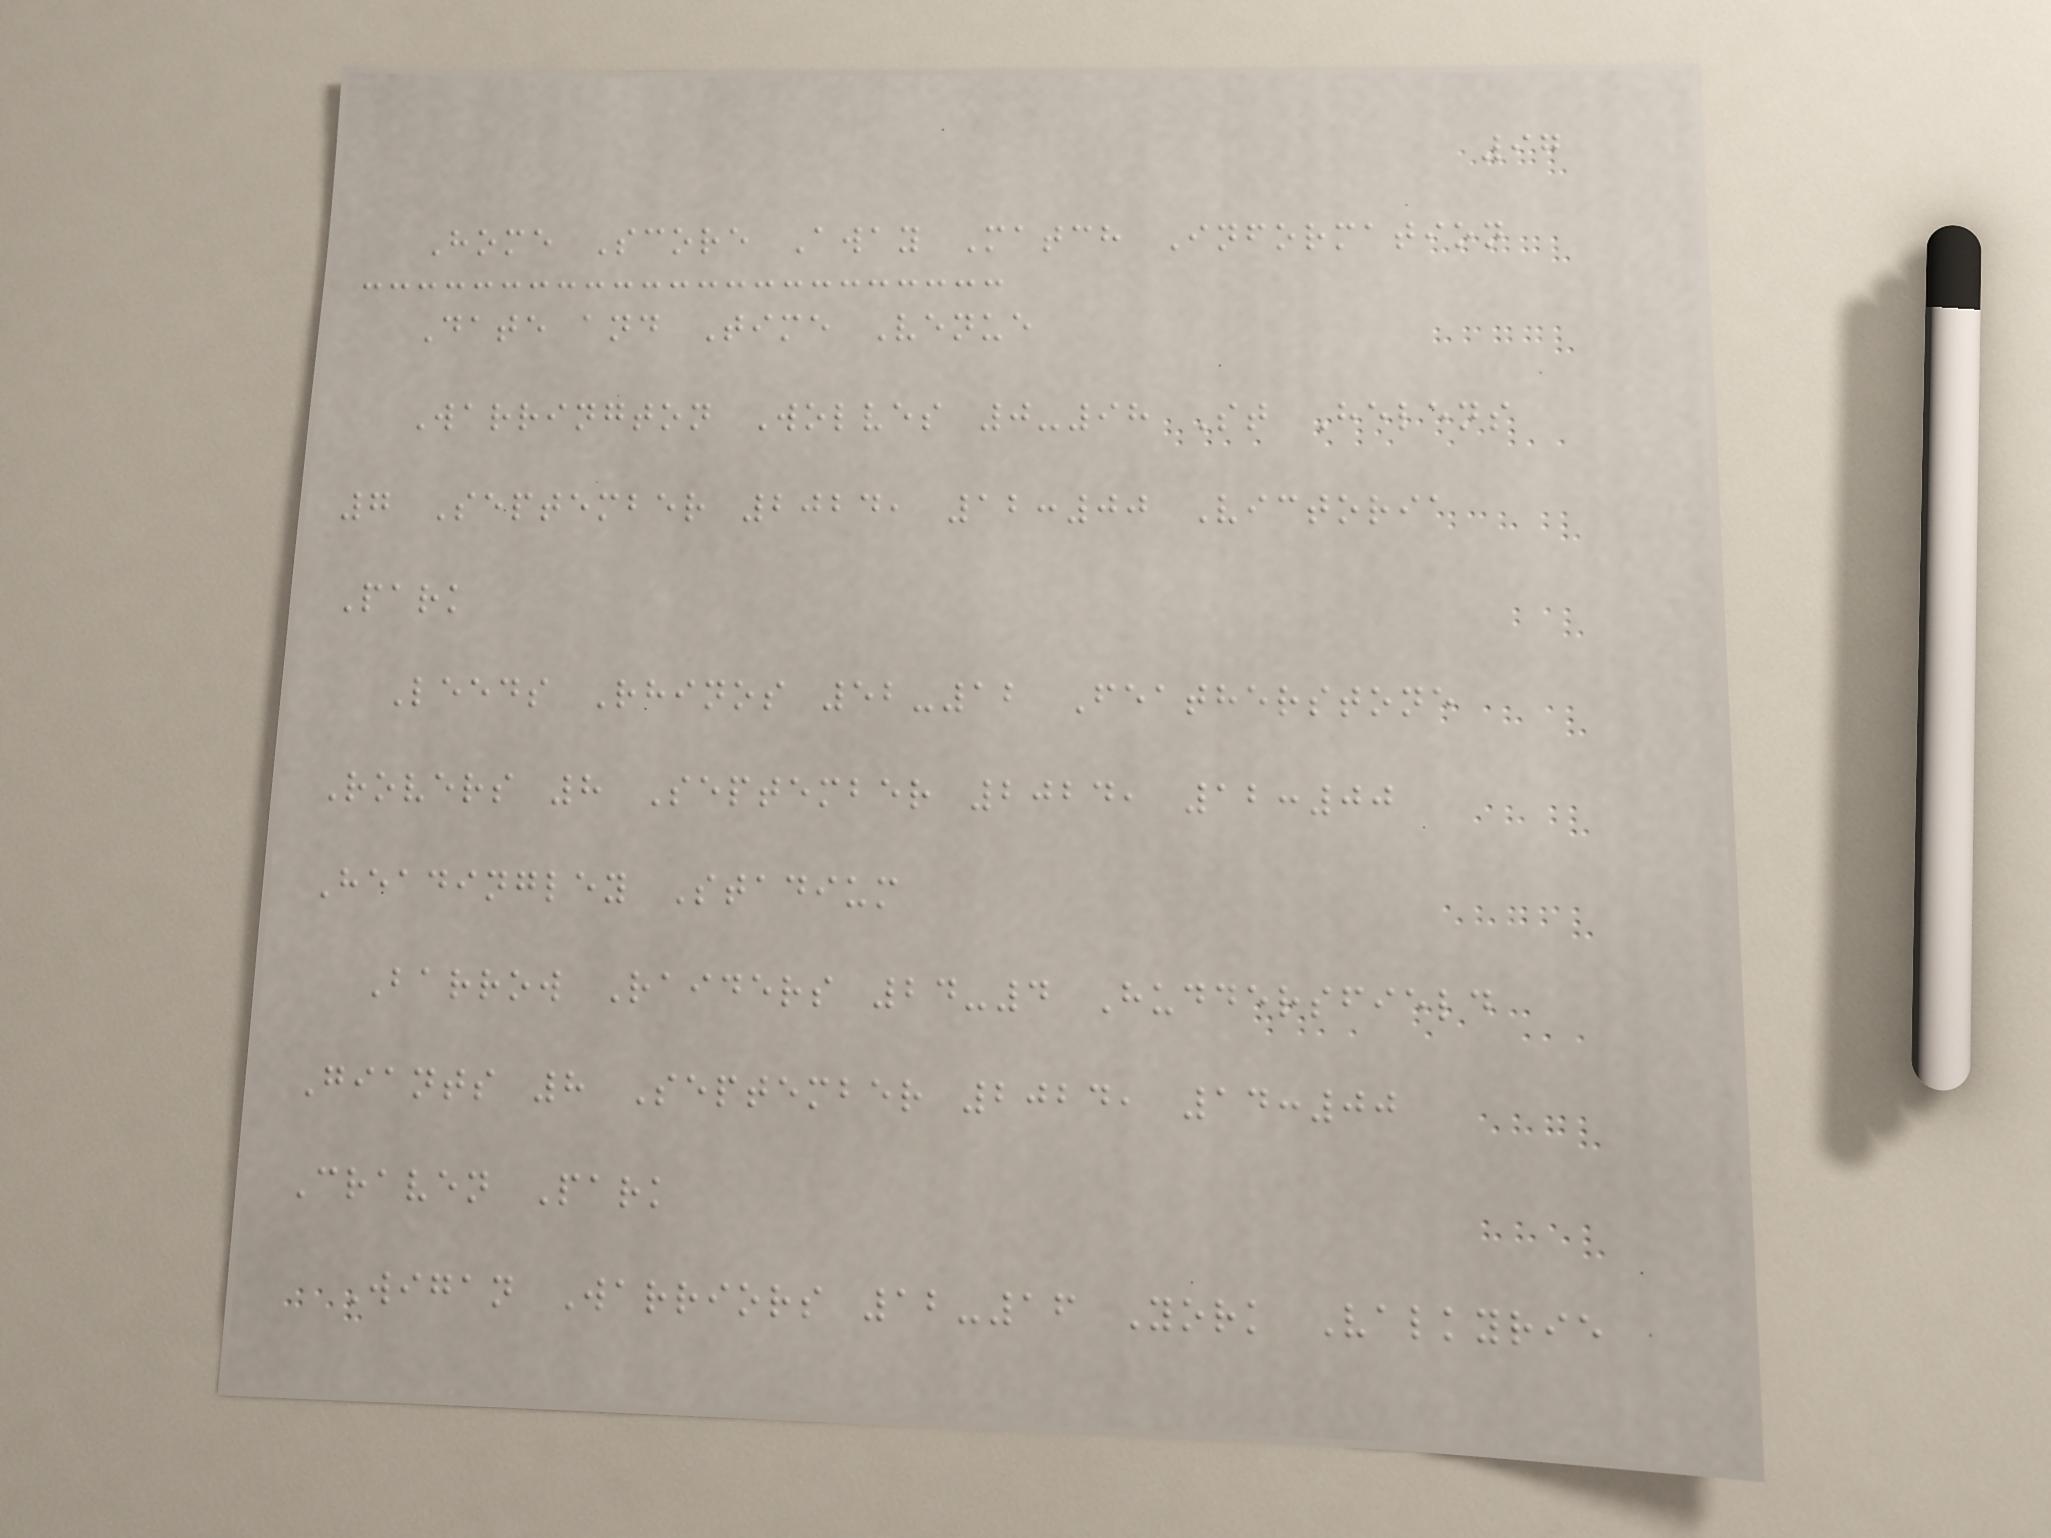97
Home Score Away Match Information
Date and Time Venue
Warrington Wolves 0-98 St Helens
7 September 2024, 12:00 Victoria
Park
Leeds Rhinos 52-12 Featherstone
Rovers 8 September 2024, 12:00
Headingley Stadium
Barrow Raiders 24-4 Huddersfield
Giants 8 September 2024, 14:00
Craven Park
Wigan Warriors 12-16 York Valkyrie
